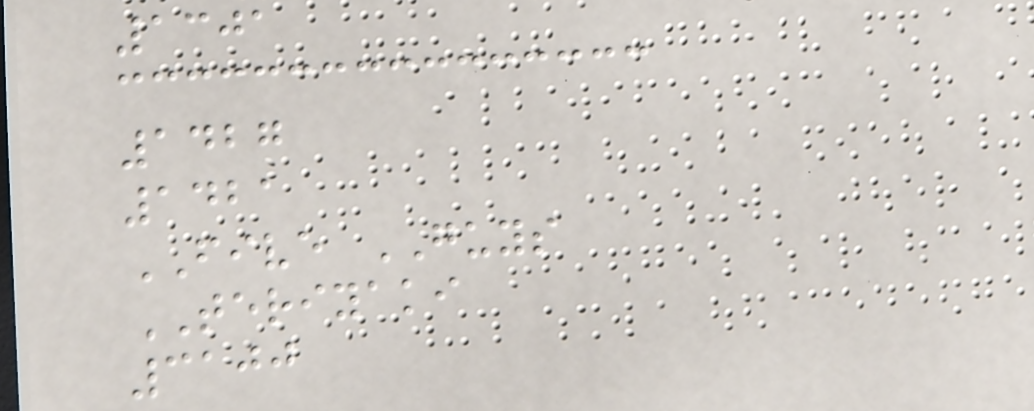1301
1427
1421
FIVE GUYS
TERIYAKI
3100
